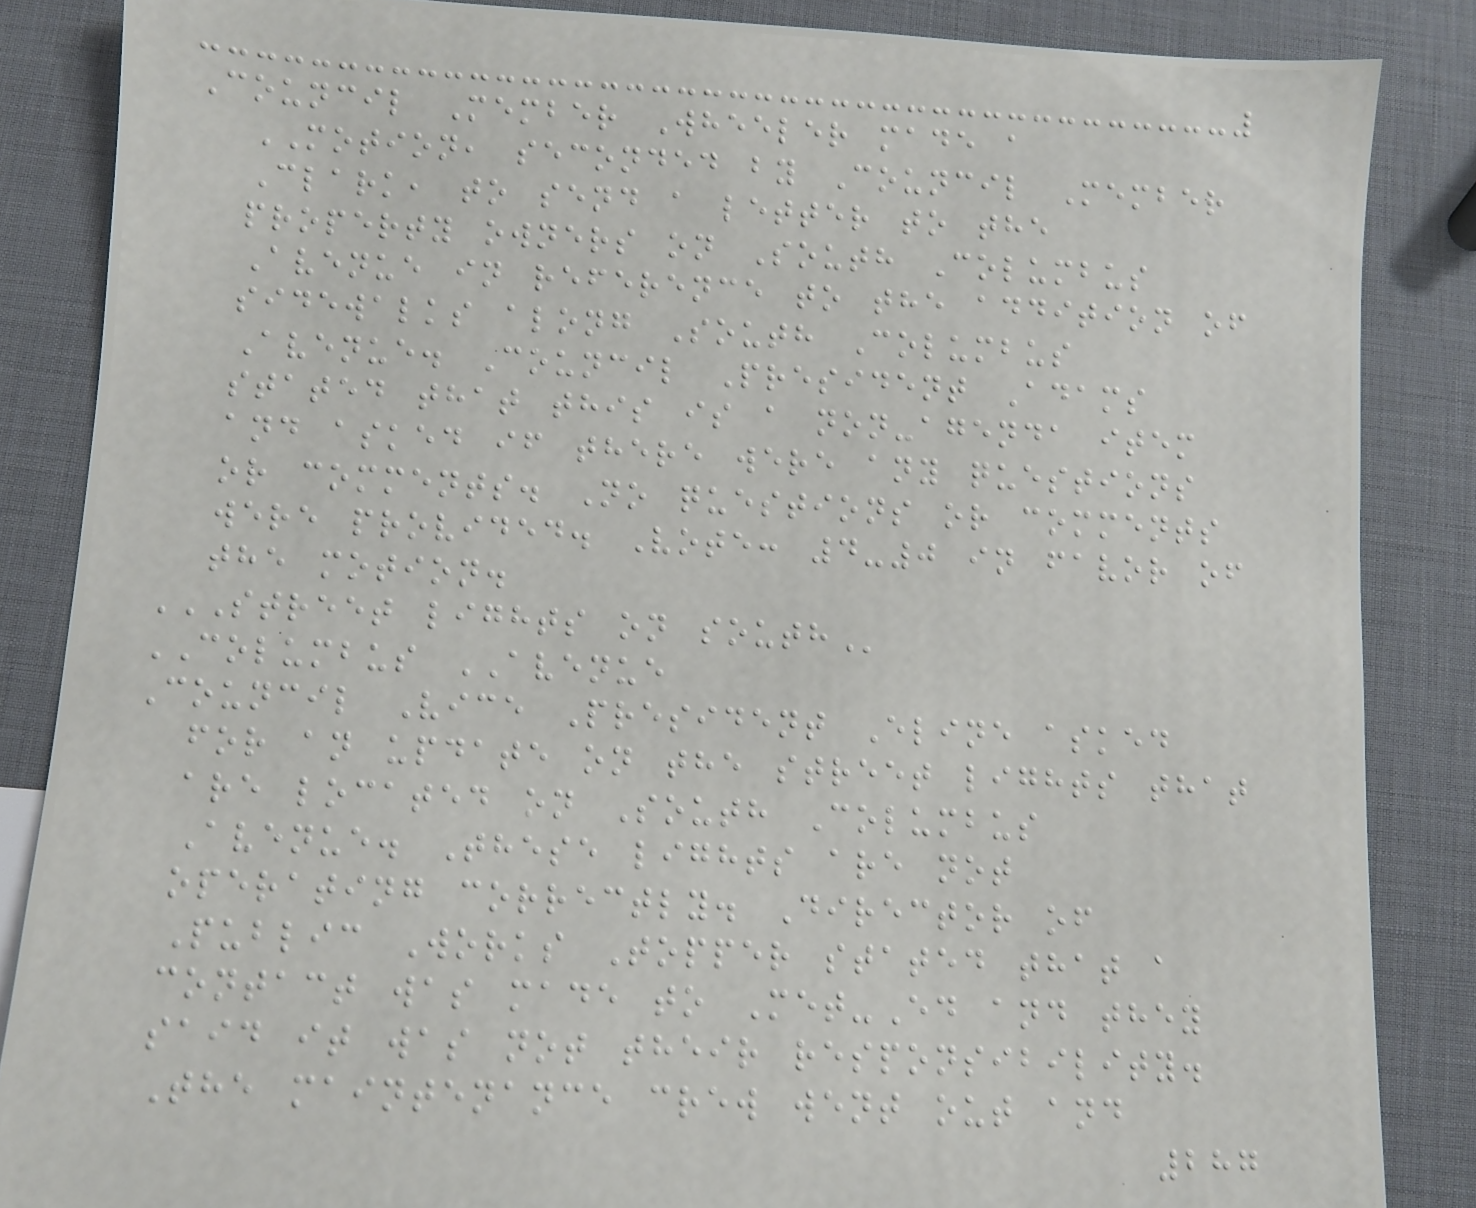Council Member Wheeler made a
MOTION, seconded by Council Member
Clark, to send a letter to the
property owners on South Columbus
Avenue in reference to the addition of
sidewalks along South Columbus
Avenue. Council President Adams
stated that this is a non-agenda item
and asked if there were any questions
or comments. No questions or comments
were provided. Vote: 4-0 in favor of
the motion.
STREET LIGHTS ON SOUTH
COLUMBUS AVENUE
Council Vice President Eline asked
for an update on the street lights that
are located on South Columbus
Avenue. These lights are not
operating correctly. Director of
Public Works Topper stated that a
contact was made to Met-Ed and they
said it was not their responsibility.
The maintenance crew went out and
287
